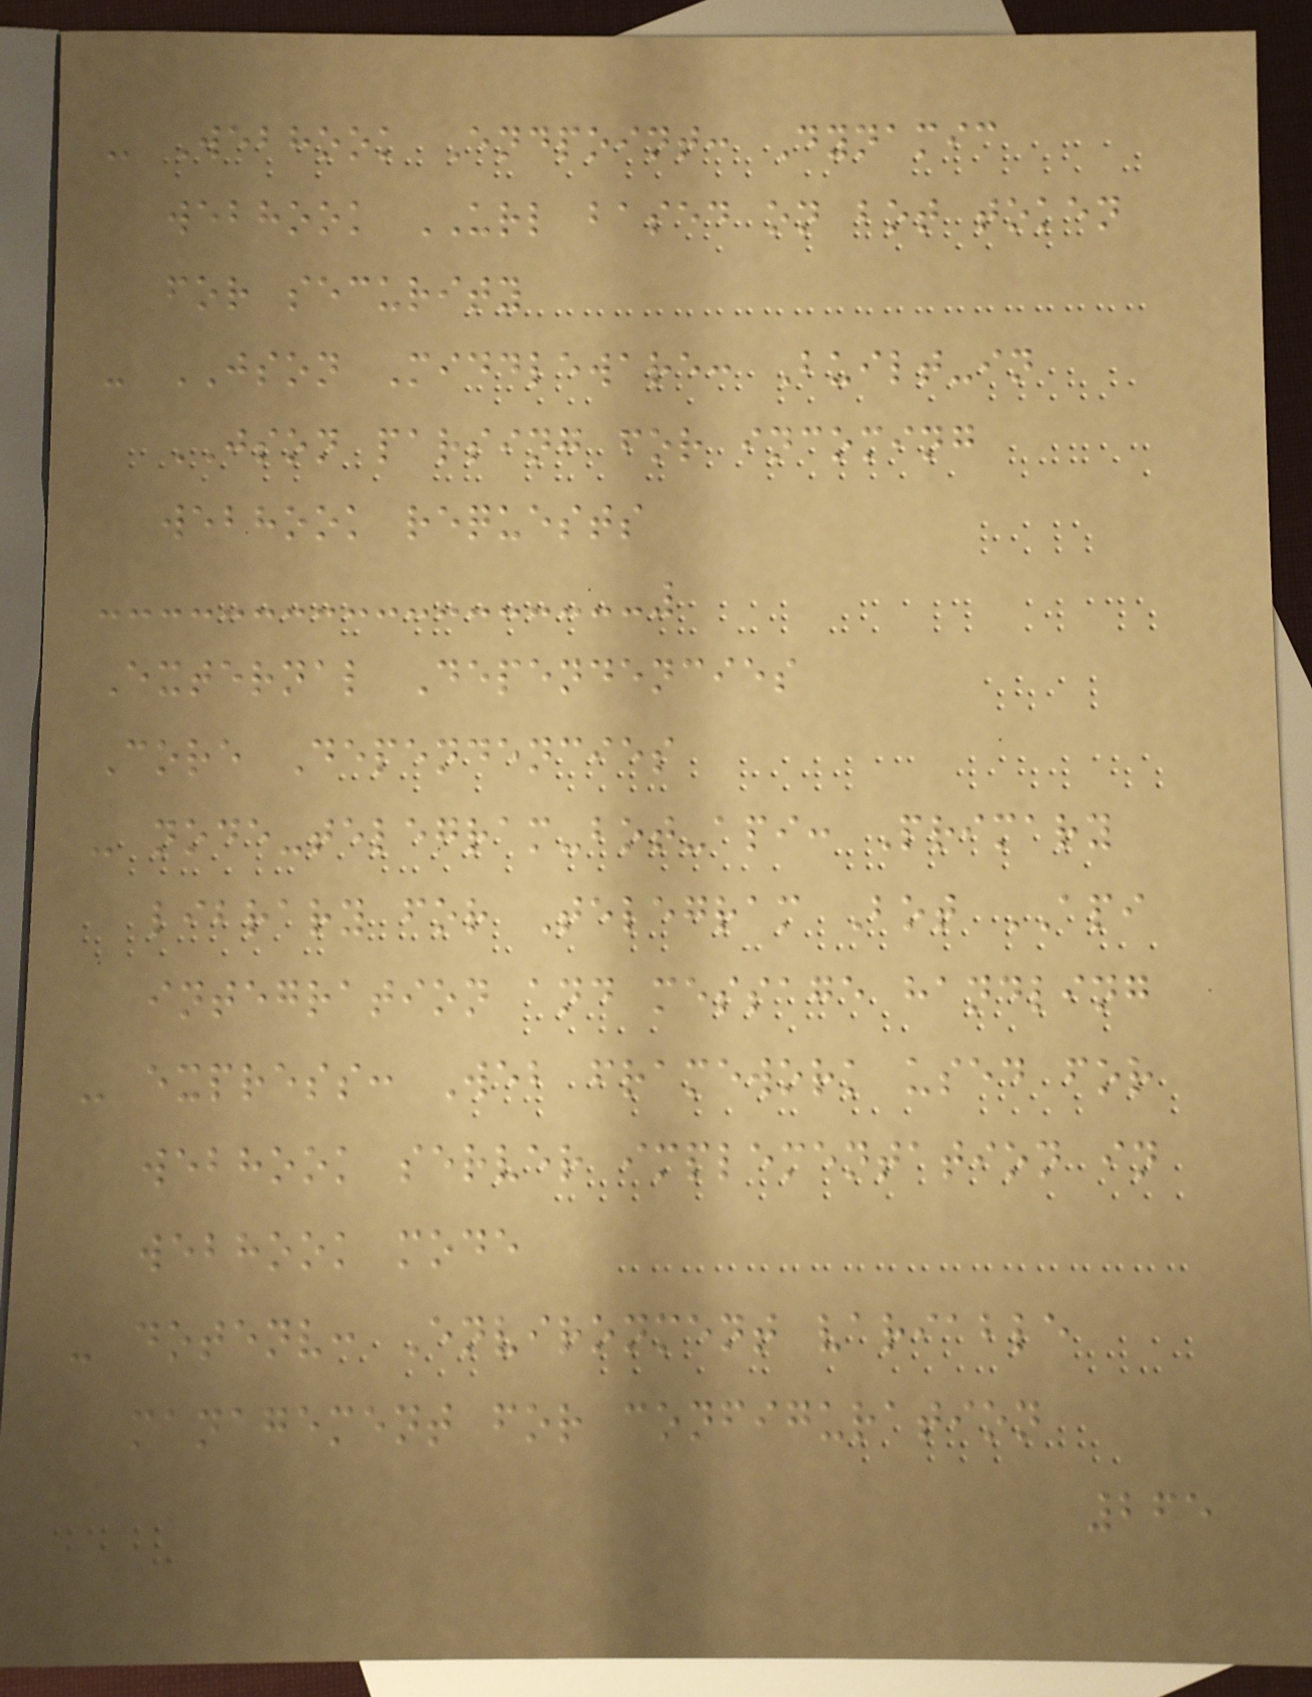- Webhook Endpoint: Dynamic
webhook URL based on bot token
for security
- JSON Middleware: Built-in
JSON parsing for incoming
webhook requests
External Dependencies
Core Dependencies
- node-telegram-bot-api: Primary
library for Telegram Bot API
integration and message handling
- express: Web framework used for
webhook server implementation in
webhook mode
- dotenv: Environment variable
management for configuration
265
